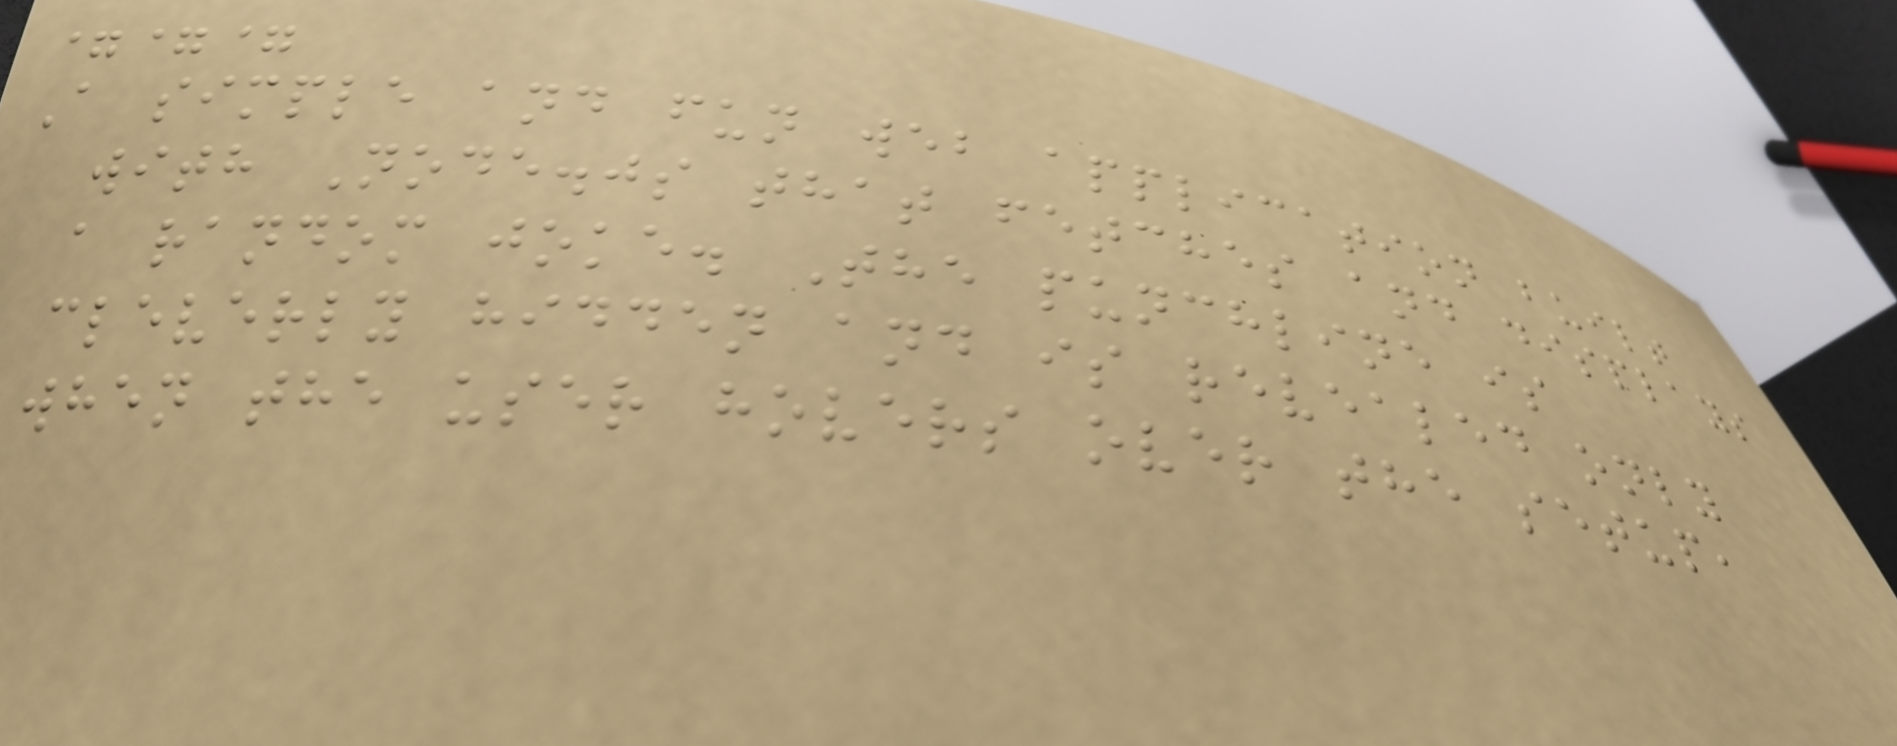===
A simple and fun web application built
with Node.js that fetches and displays
a random joke. The punchline is
cleverly hidden and is revealed only
when the user hovers over the setup,
